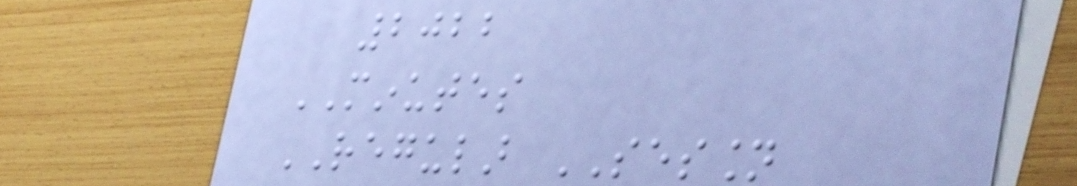2022
MINUTES
REGULAR SESSION
